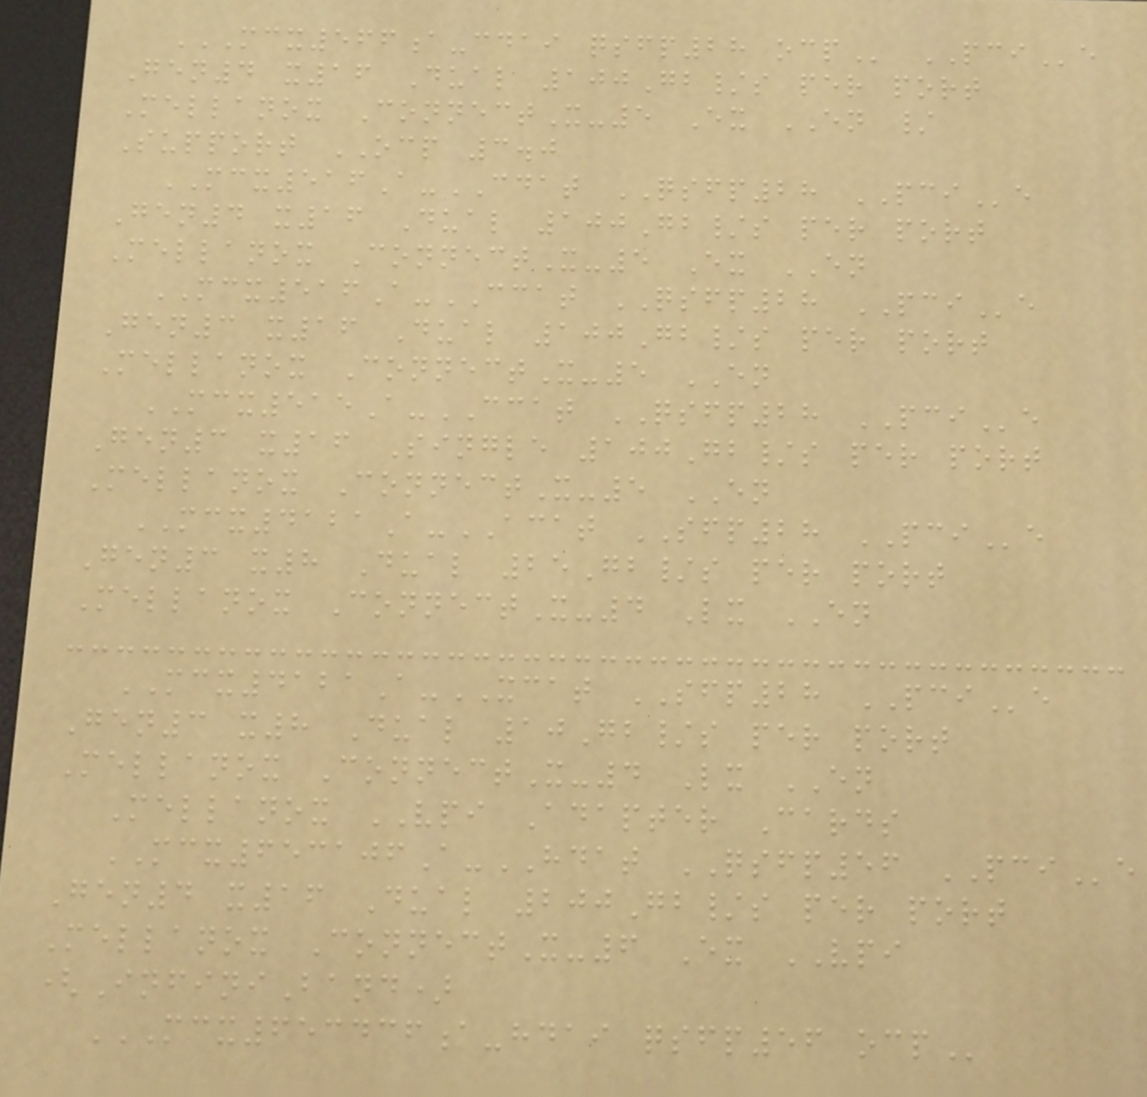MCX566A-CDAI QSFP28 OCP PCIe
Gen4 x16 Dual 100Gb/s per port
Mellanox ConnectX-5 Ex EN /
Support OCP 3.0
MCX516A-CDAT QSFP28 PCIe
Gen4 x16 Dual 100Gb/s per port
Mellanox ConnectX-5 Ex EN
MCX516A-CCAT QSFP28 PCIe
Gen3 x16 Dual 100Gb/s per port
Mellanox ConnectX-5 EN
MCX515A-CCAT QSFP28 PCIe
Gen3 x16 Single 100Gb/s per port
Mellanox ConnectX-5 EN
MCX4121A-ACAT SFP28 PCIe
Gen3 x8 Dual 25Gb/s per port
Mellanox ConnectX-4 Lx EN
MCX4121A-XCAT SFP28 PCIe
Gen3 x8 Dual 10Gb/s per port
Mellanox ConnectX-4 Lx EN
Mellanox VPI Adapter Cards
MCX653106A-HDAT QSFP56 PCIe
Gen4 x16 Dual 200Gb/s per port
Mellanox ConnectX-6 Ex VPI
(InfiniBand)
MCX653436A-HDAI QSFP56 OCP
